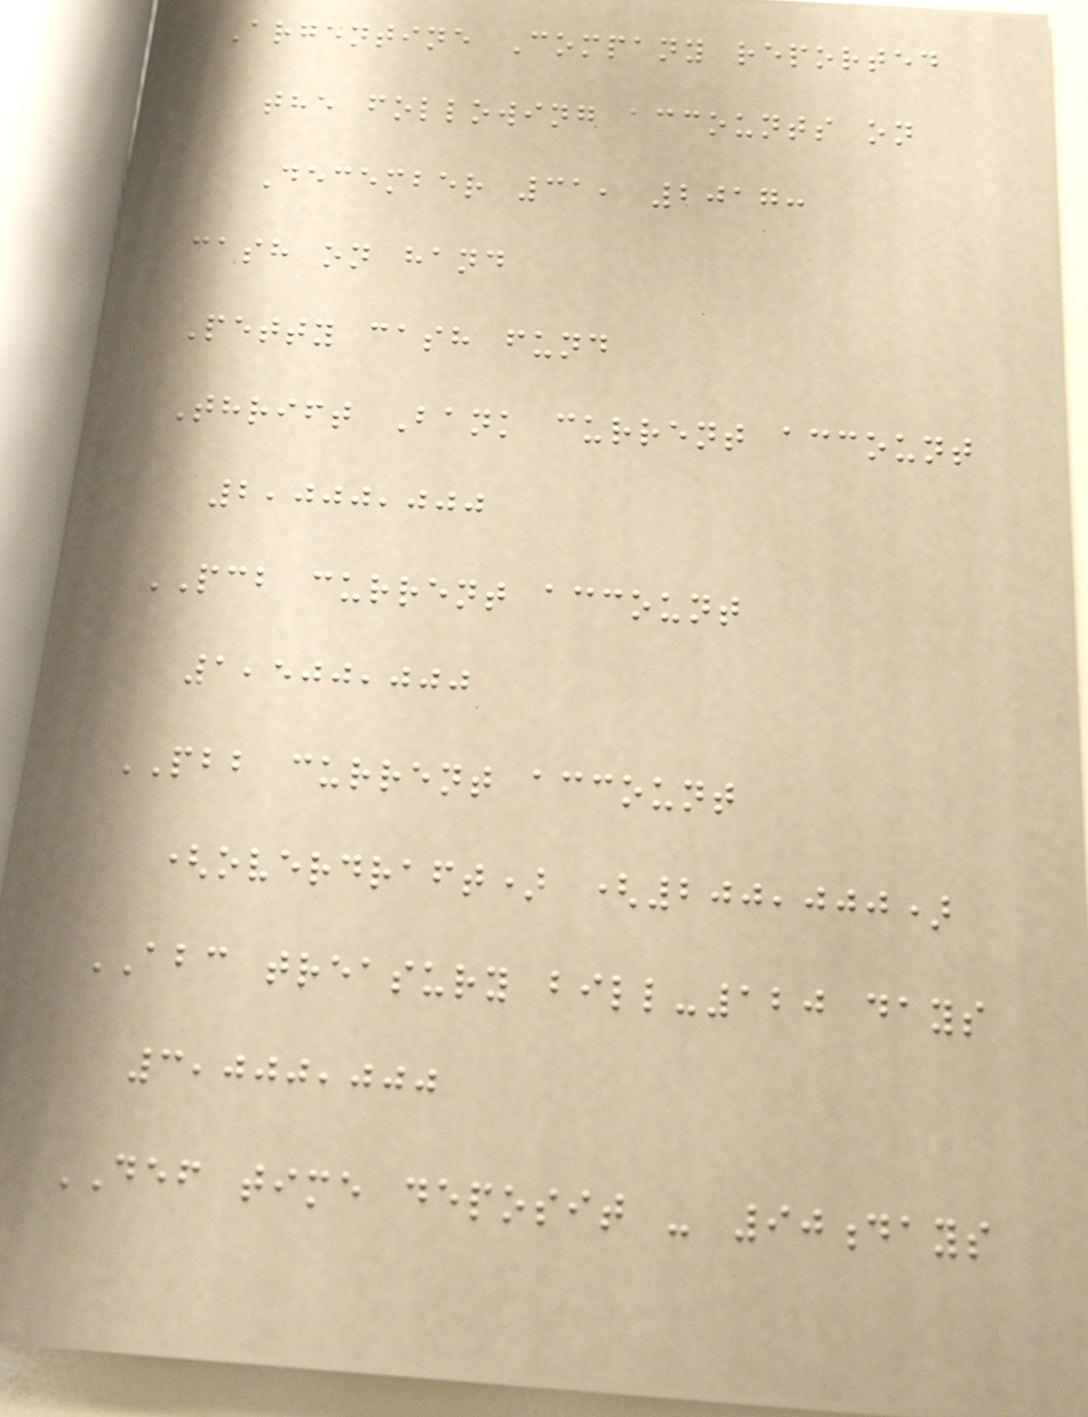Argentine Company reported
the following accounts on
December 31, 2017:
cash on hand
Petty cash fund
Thrift Bank current account
2,000,000
PCB current account
1,500,000
PBB current account
(overdraft) (200,000)
ABC treasury bill-120 days
3,000,000
DEF time deposit - 90days
